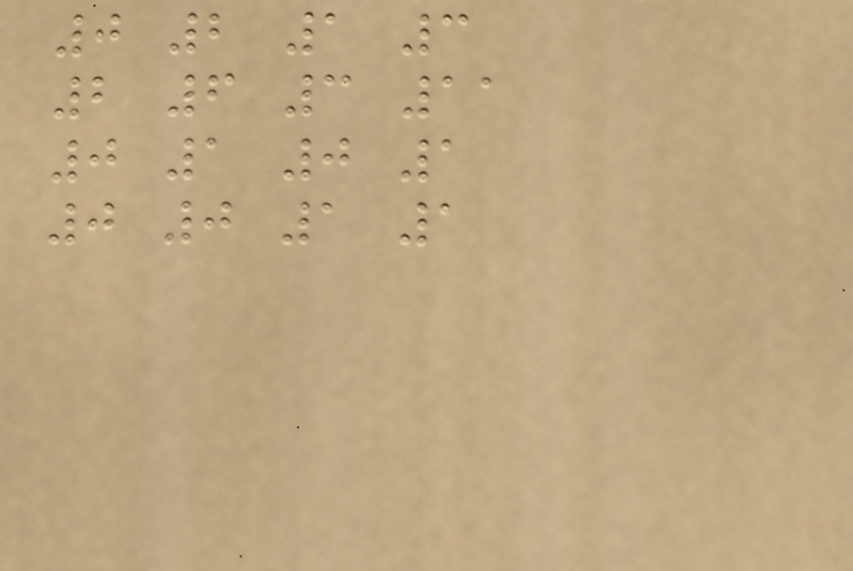0 2 1 3
2 6 3 11
0 1 0 1
0 0 1 1
